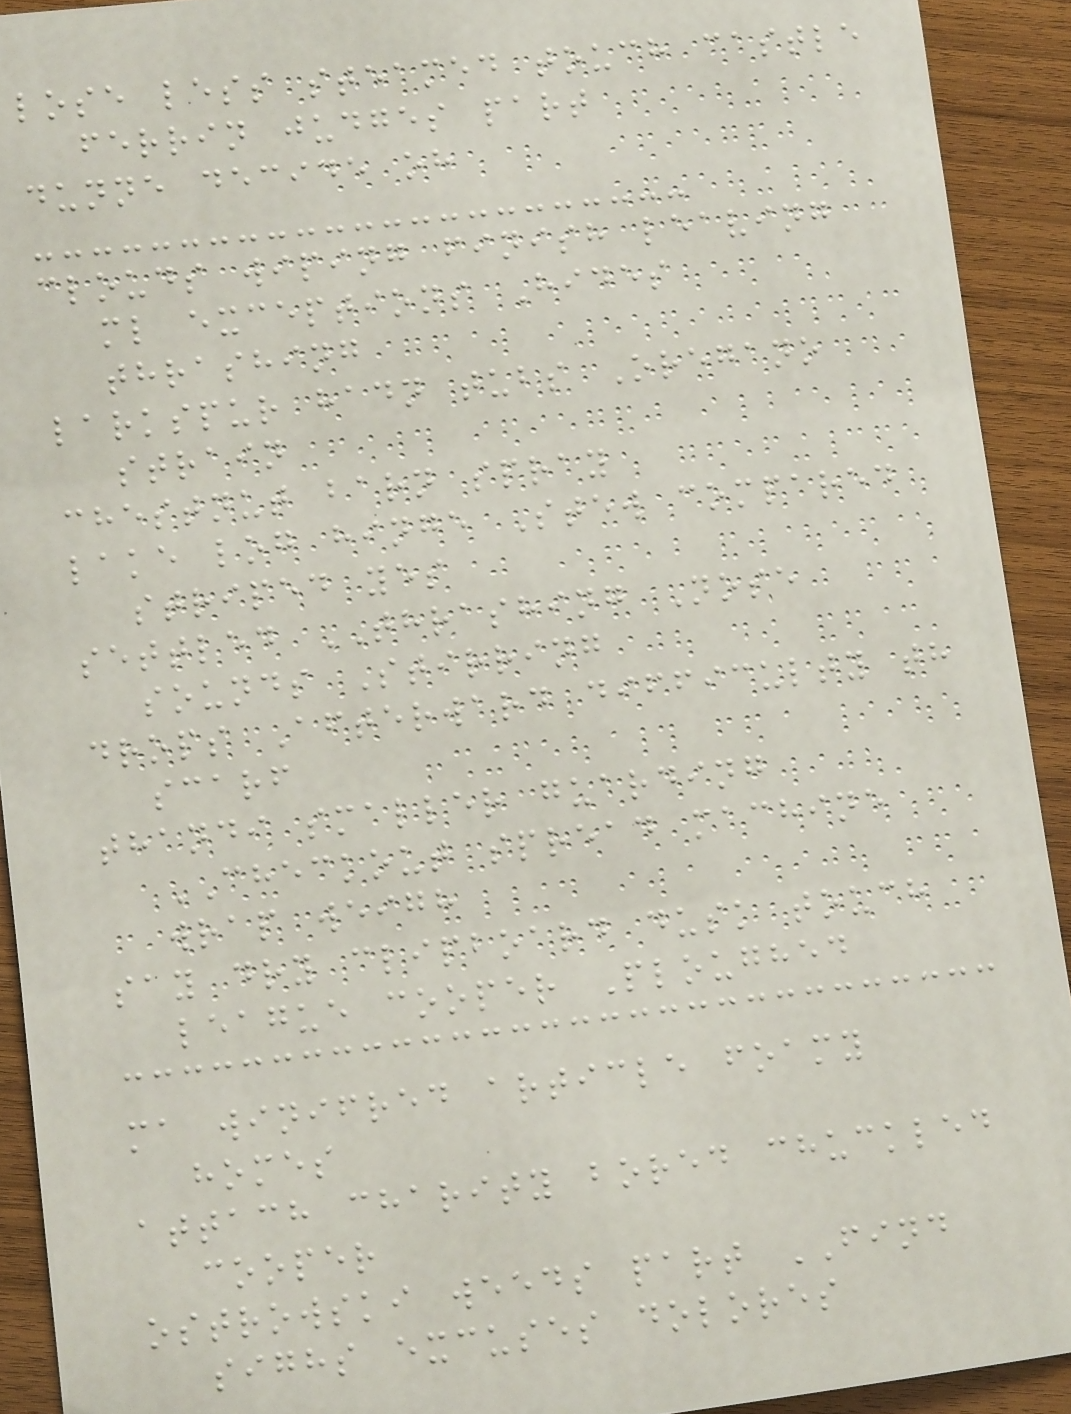lose less steamed touch castle
ferrin judges part
dunne decide oh
clouds wiping finish leaving
ml exceptions Hides
thrashing
larkspur hadn tubs Oregano
strain
chestnut barn spray
lake log hinge Stew compared
striped yes
settled THRASHING Nose
sounds Stirring
drops Afterward difficulty th
scarf
thandi smaller guarding
CHECKOUT spread machine
wrap weigh
say dry clipboard dusk touch
league cooper Ploughed
ma winifred article foamy
homes
attach charity bored chuckled
cooper
ostrowski weeds part FIND
sighs excuses dolores
